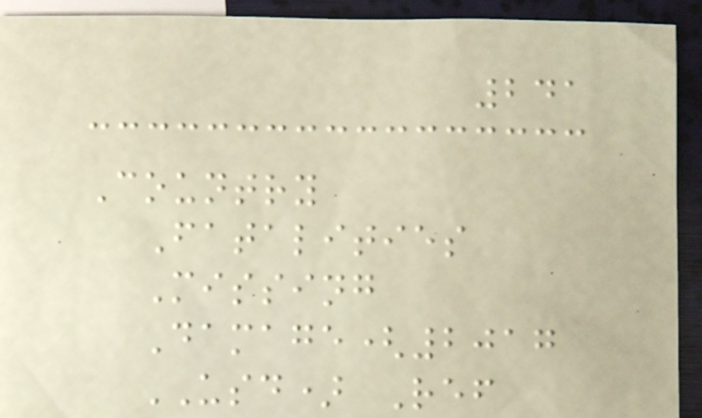241
Country
Fatalities
Missing
Damage(2017
USD) Ref
